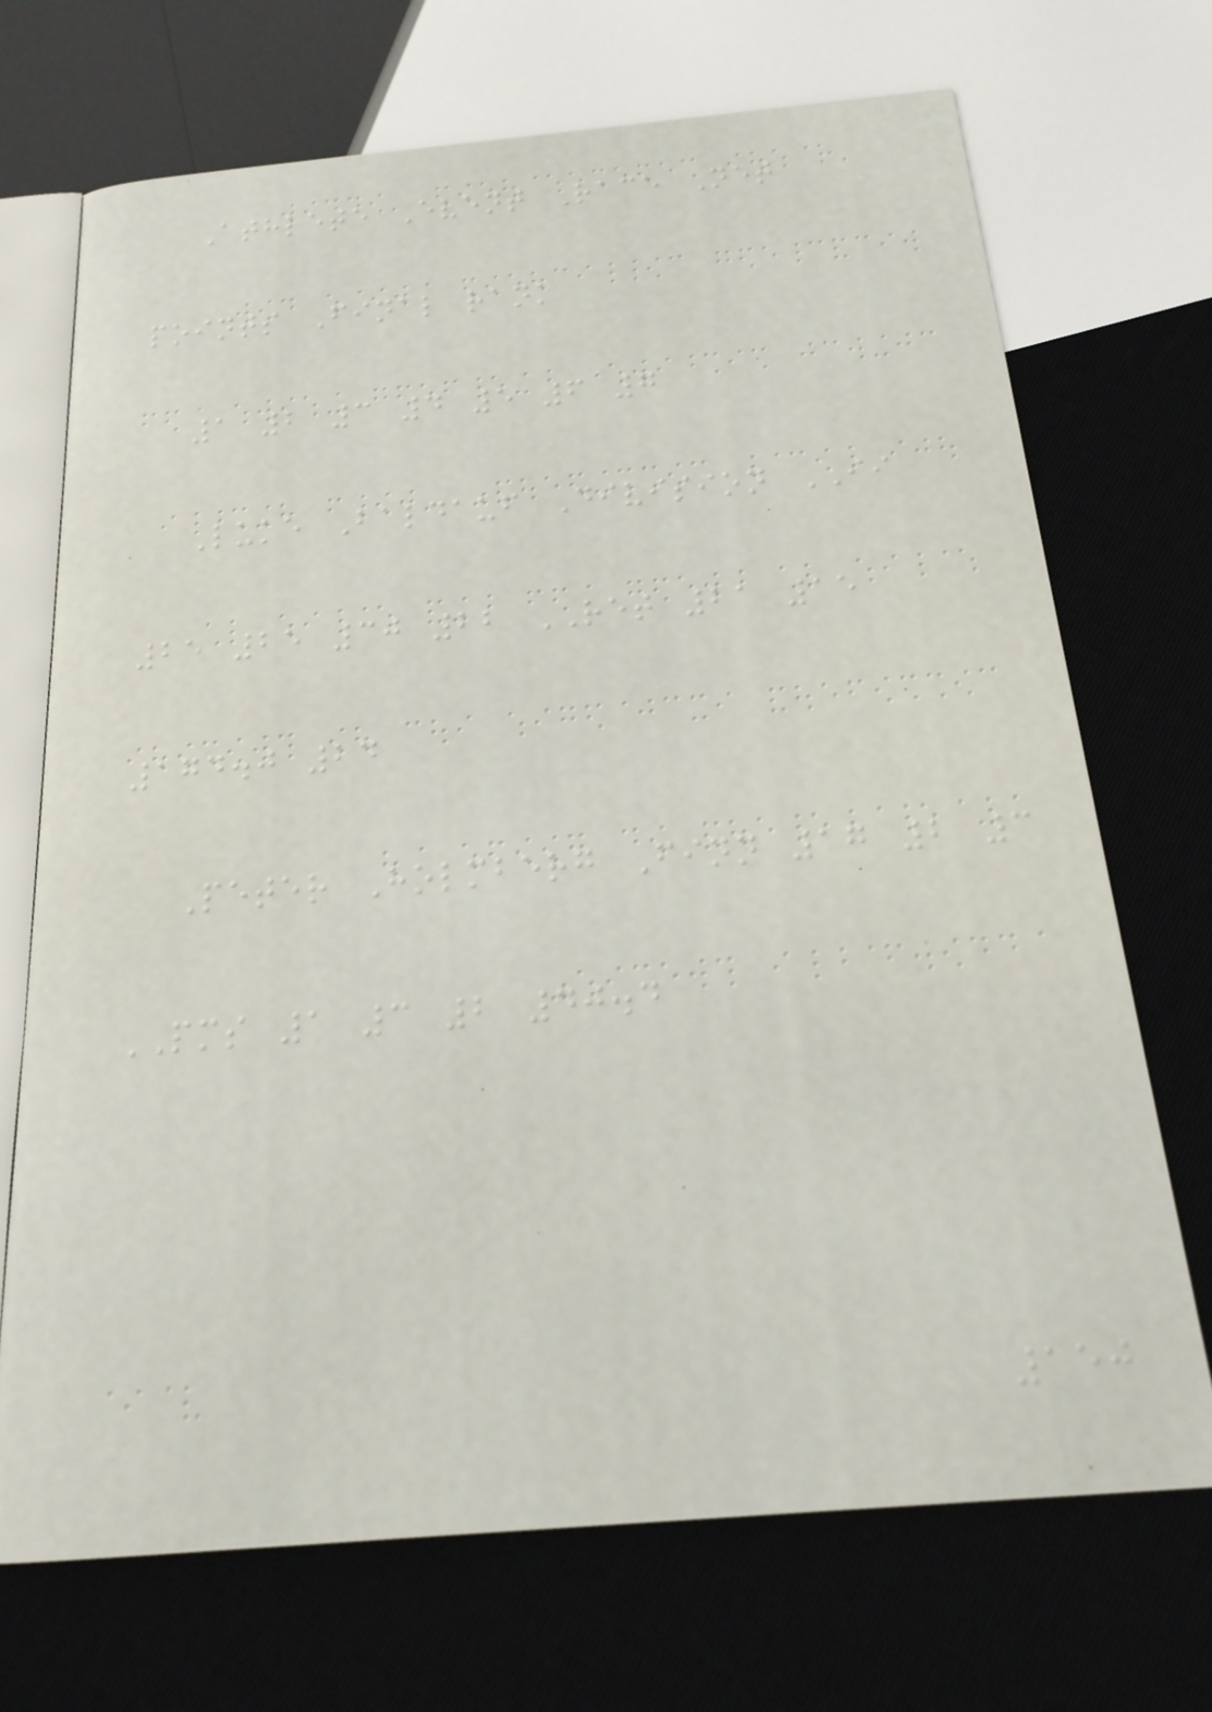Athlete Event Race Net
points Final rank
1 2 3 4 5 6 7
Luke Baldauf Division II
25 25 30 22 RET 21 15
174.0 24
Peter Holmberg Finn 17 2 3
PMS 1 3 2 40.4
150
